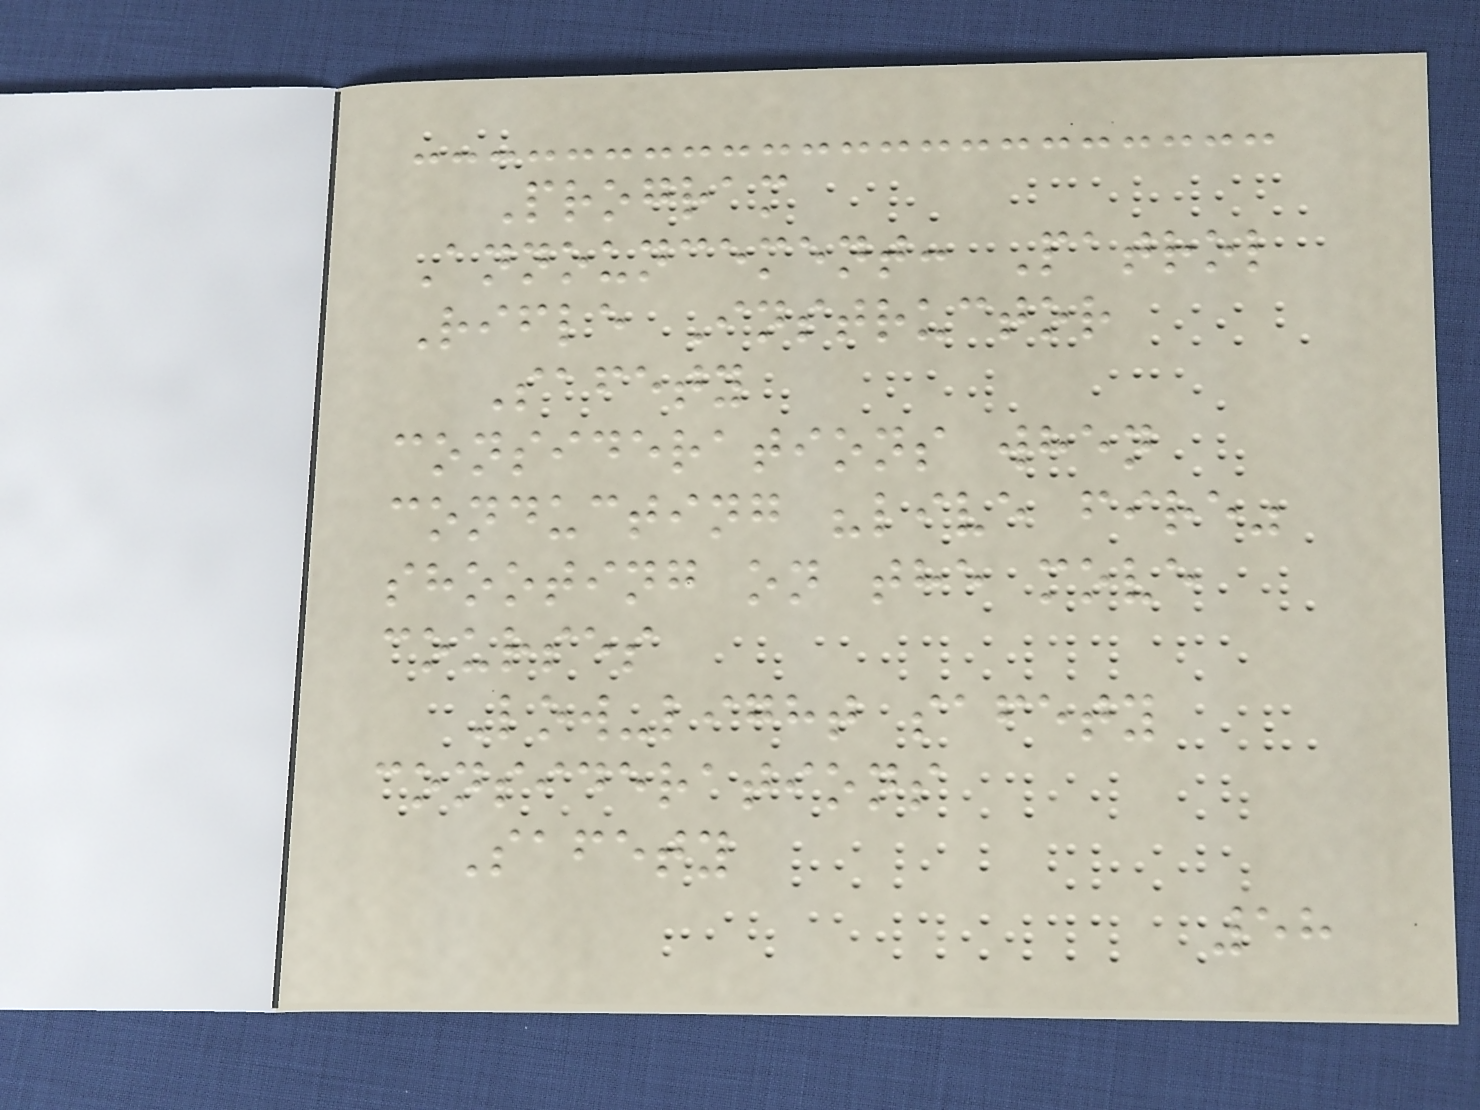Program
Announcement: Patrol
Rifle Instructor
Safety
considerations when
conducting "live fire"
shooting on the move
courses
Low-light safety
considerations
Safety
58
